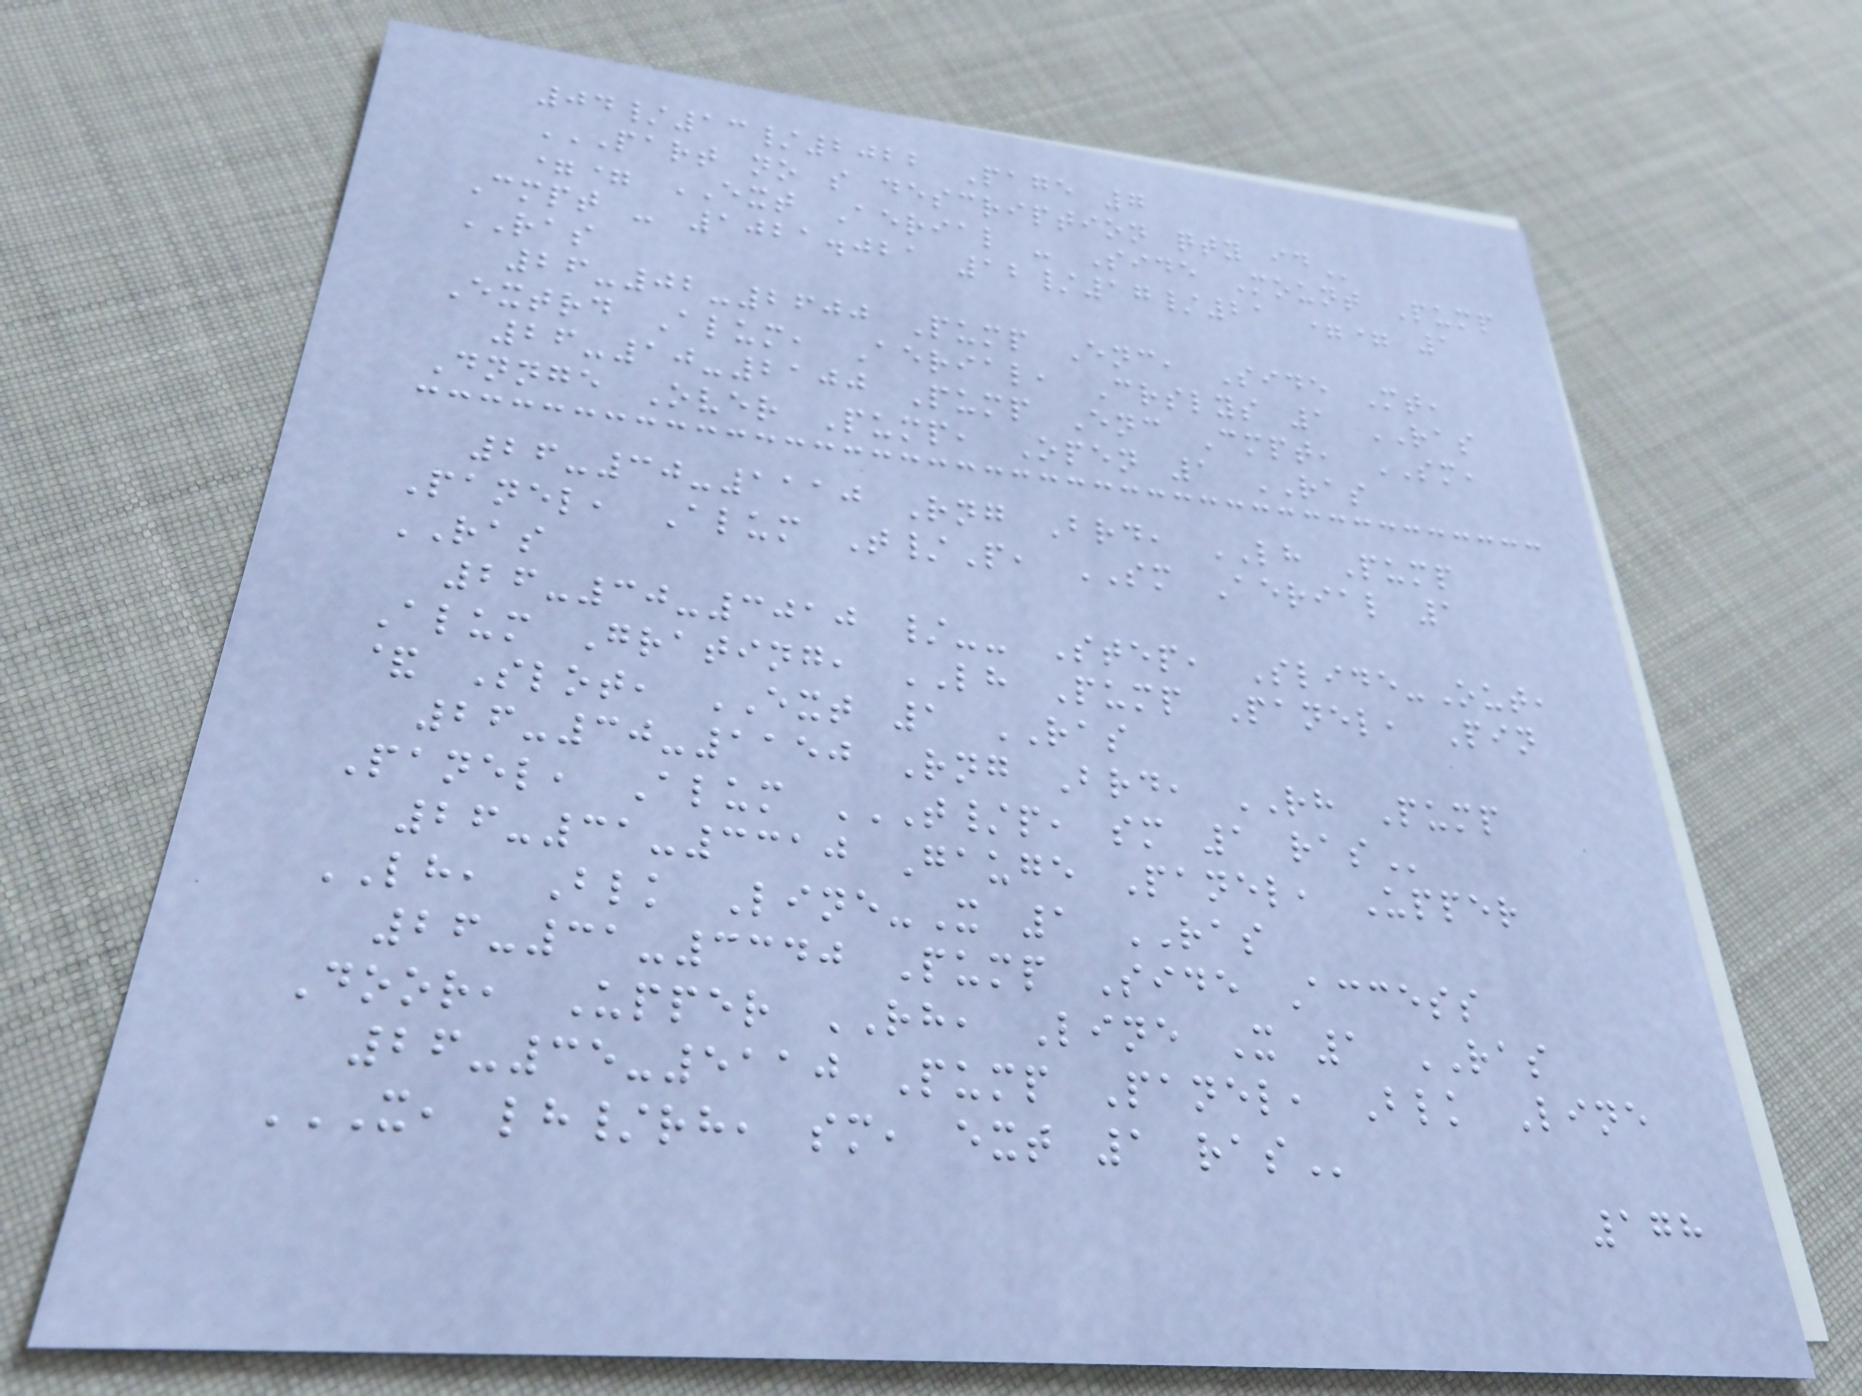04/13/2022 Page 7
PART NO S DESCRIPTION QTY ID
== EXT Aerial - Side Mount Pump
Cmpt - 1021.021 12/17/21 == 1
RAS
26-02-2600 Pump Enc, Side Mt,
Extrd Alum, Aerial, Crslys 1 RAS
26-10-2100 Pump Enc Cmpt, SM,
Dnnge Over Pump, Open 1 RAS
26-30-1110 Rng Brd, LH Pump
Panel, Alum T/P, SM Aerial 1
RAS
26-30-3010 /-- Step, Slide-Out,
Alum Grating, LH Pump Panel, Pin
& Slot, EXT 1 RAS
26-30-1150 Rng Brd, RH Pump
Panel, Alum T/P, SM 1 RAS
26-31-3310 Gauge Panel, Upper
LH, Blk Line-X 1 RAS
26-31-3340 Pump Side Access
Door, Upper RH, Line X 1 RAS
26-35-5110 Pump Panel, Blk Line
X, LH/RH, SM, EXT 1 RAS
178
